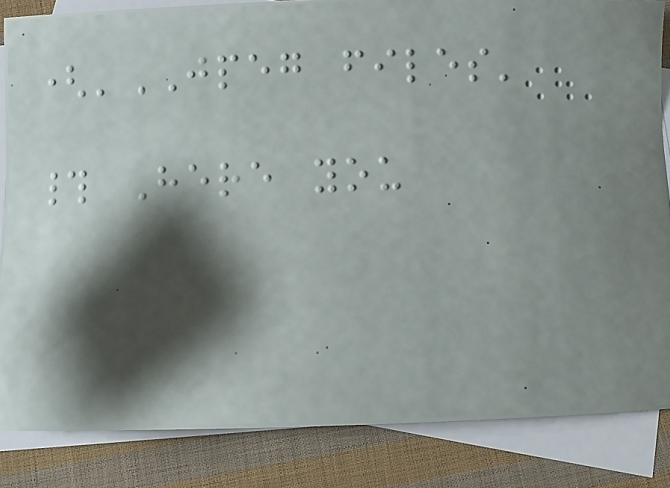('JPEG files'
# Here you
